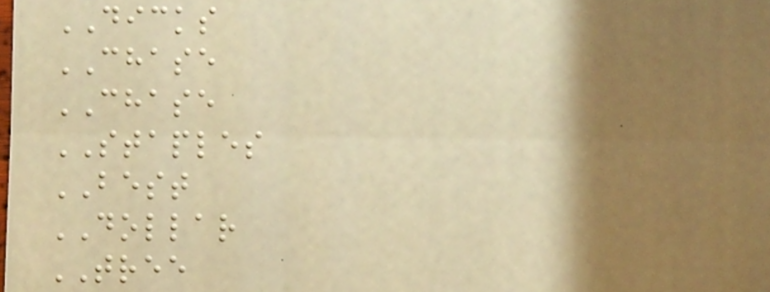DICKS
CHASE
CHASE
STAPLES
BEST
DOLLAR
TREE
